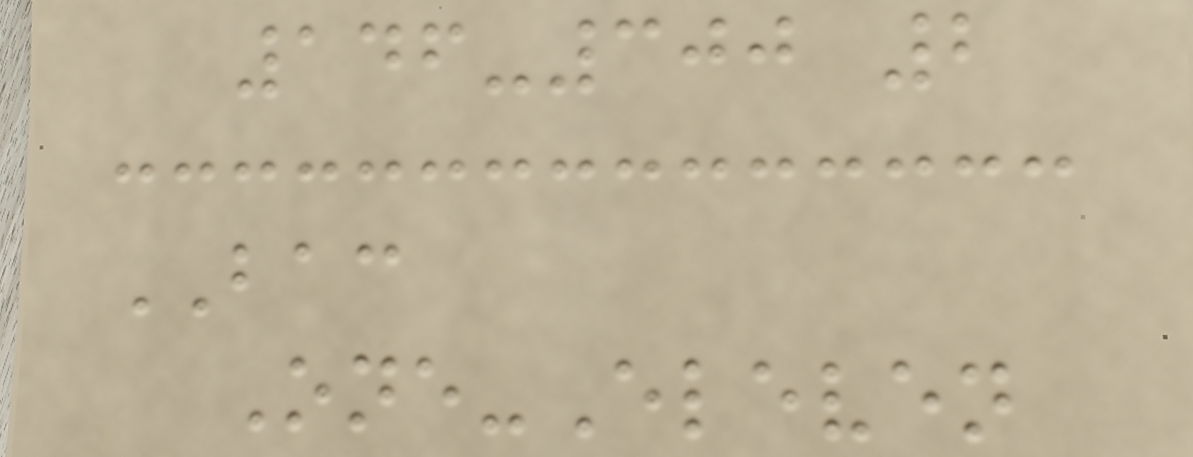146-300 2
BAC
One-Eleven
